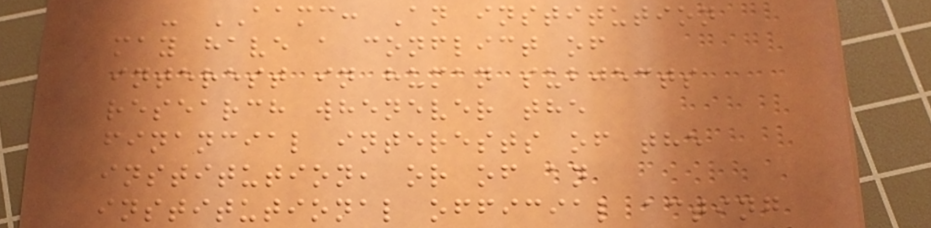- AAMC: An institution
may have a conflict of
interest in human subjects
research whenever the
financial interests of the
institution, or of an
institutional official acting
